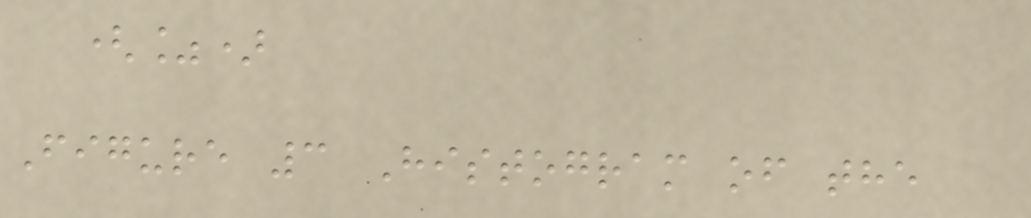(%)
Figure 3 Histogram of the
